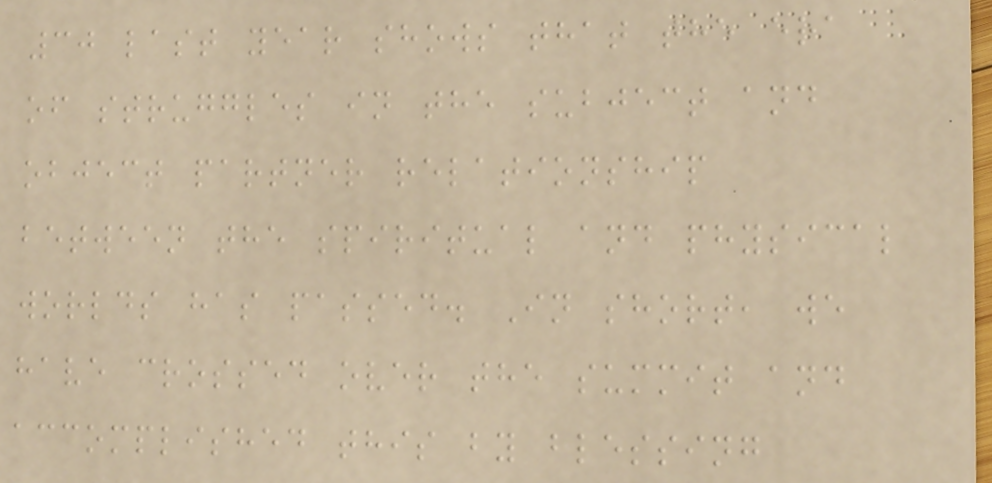30 last year shows that the era
of struggles in the subject and
object partner relationship
between the spiritual and physical
worlds has passed. In short, we
have crossed over the summit and
accomplished this by blessing
